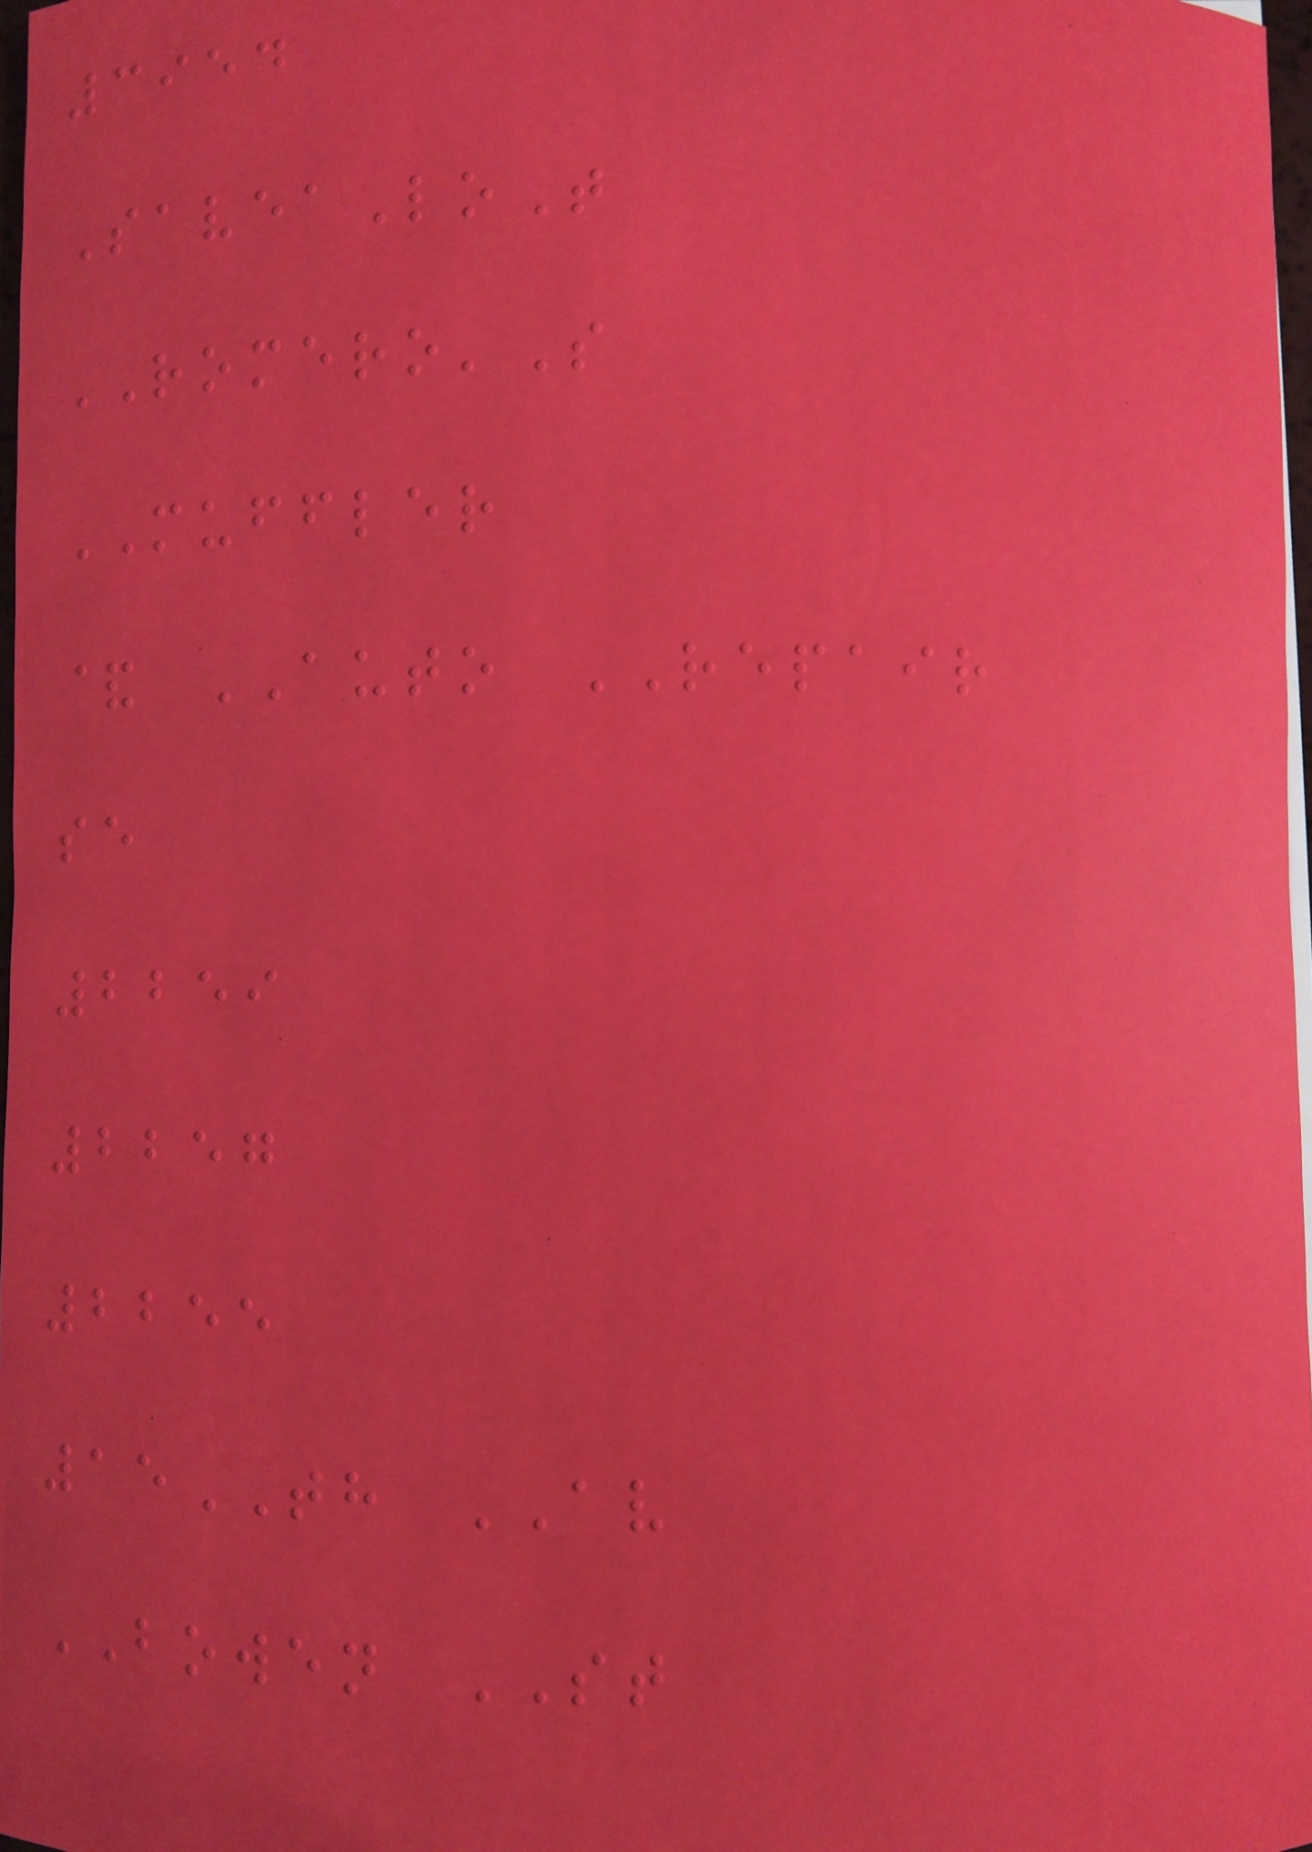3954
SaveaLoT
ROMERO'S
MUFFLER
& AUTO REPAIR
se
2259
2257
2255
15TH AV
BOWEN ST
